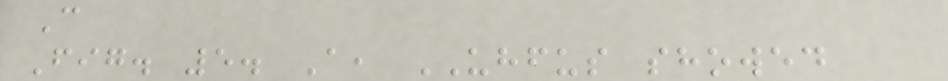C
Fig. 5. A, UHFUS showed
